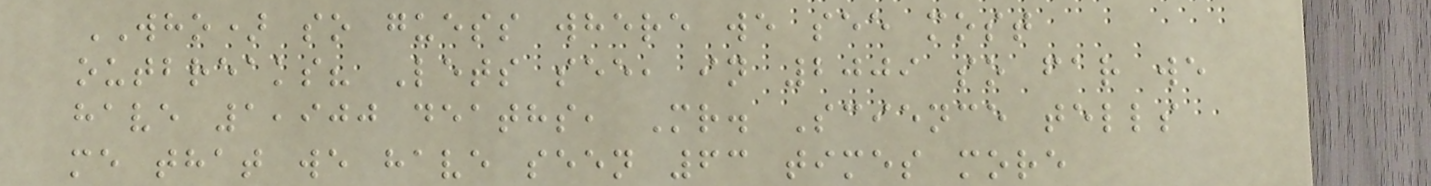WHO) so guess where we see most
outbreaks? Lets see, in 2009 so far we
have 1,900 deaths, Mr. Science tells
me that we have seen 63 times more
